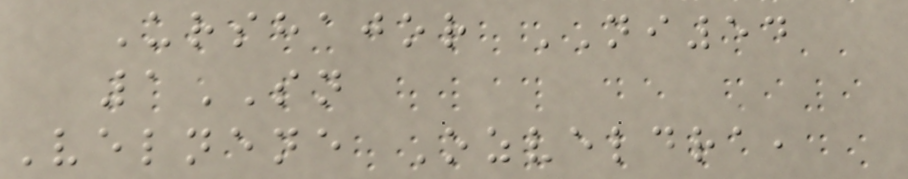Urshajor NI54
1SN
Velnene Ozveldra,
